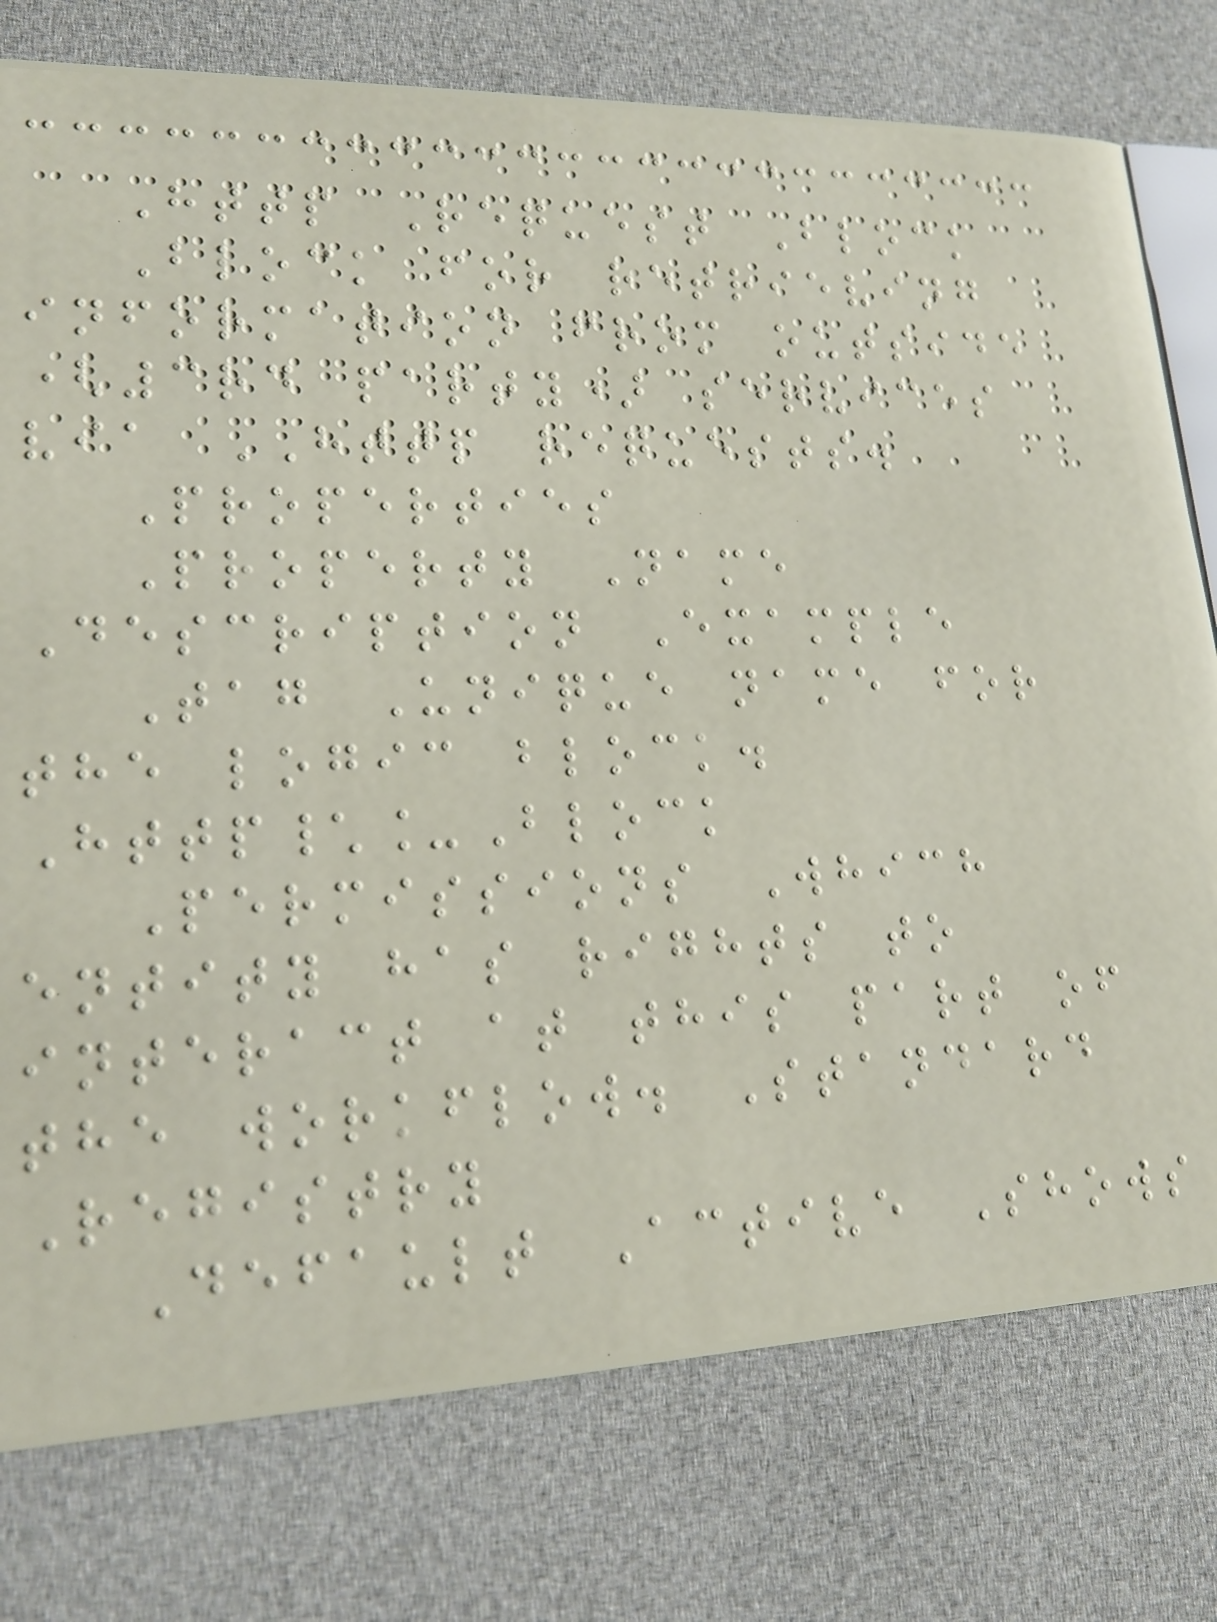Http Request Block
Block for retrieving
information from outside
(3rd party) services
via HTTP requests.
Properties
Property Name
Description Example
Tag Unique name for
the logic block.
Http\_Block
Permissions Which
entity has rights to
interact at this part of
the workflow. Standard
Registry
Default Active Shows
